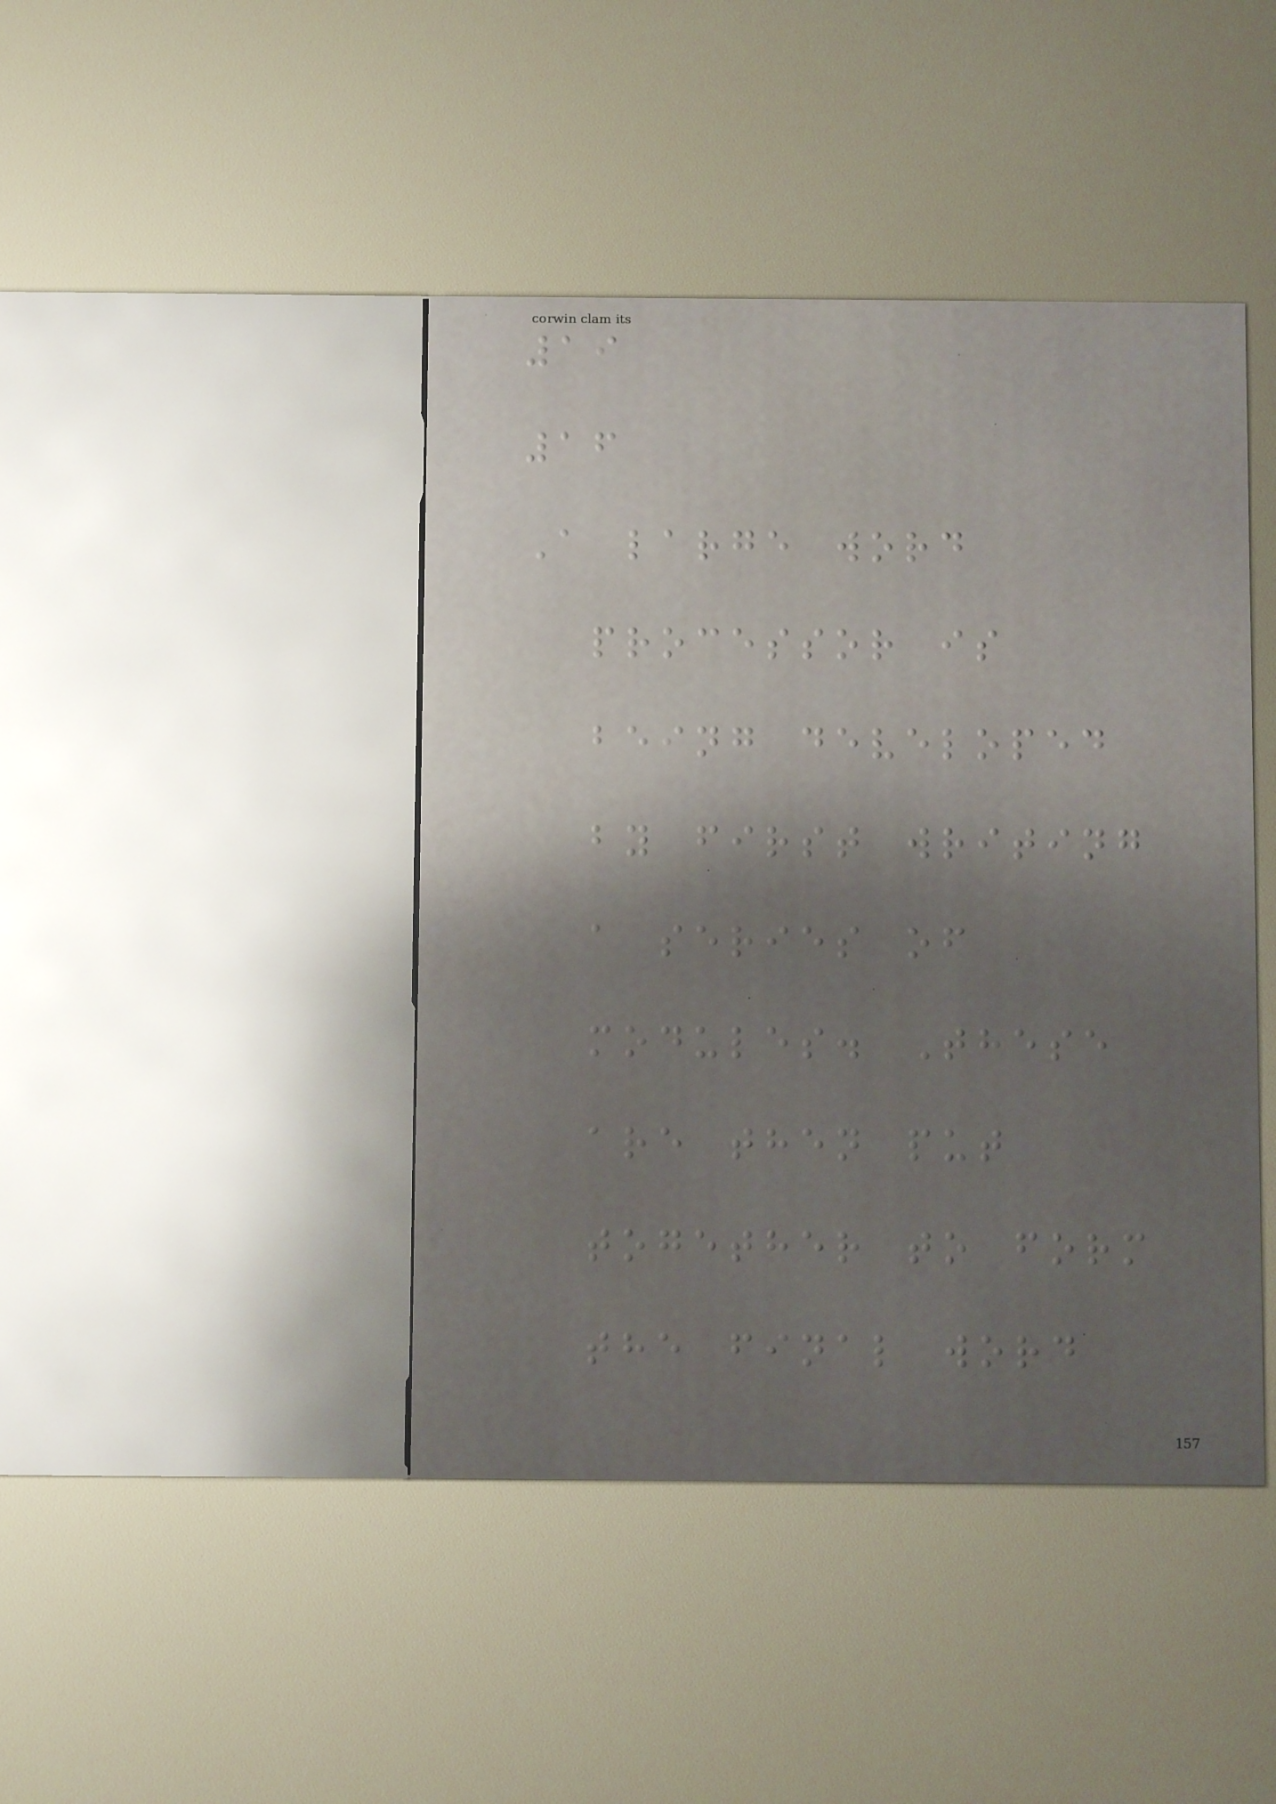19
16
A large word
processor is
being developed
by first writing
a series of
modules. These
are then put
together to form
the final word
